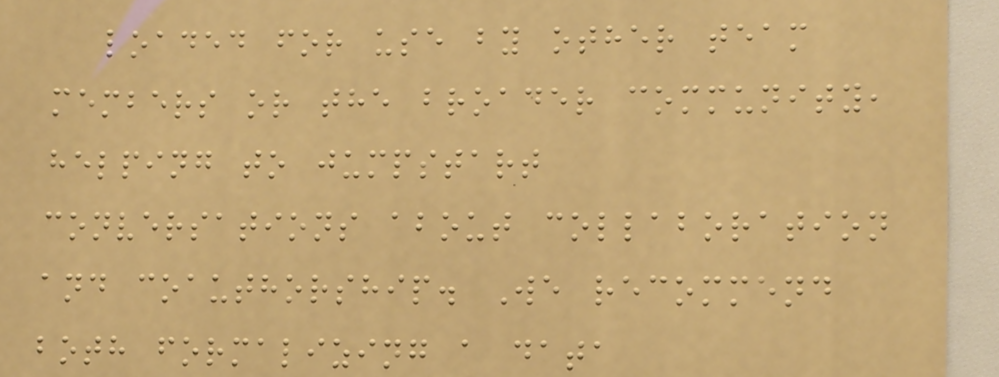loaded for use by other team
members or the broader community,
helping to jumpstart
conversations about collaboration
and coauthorship. We recommend
both formalizing a data
